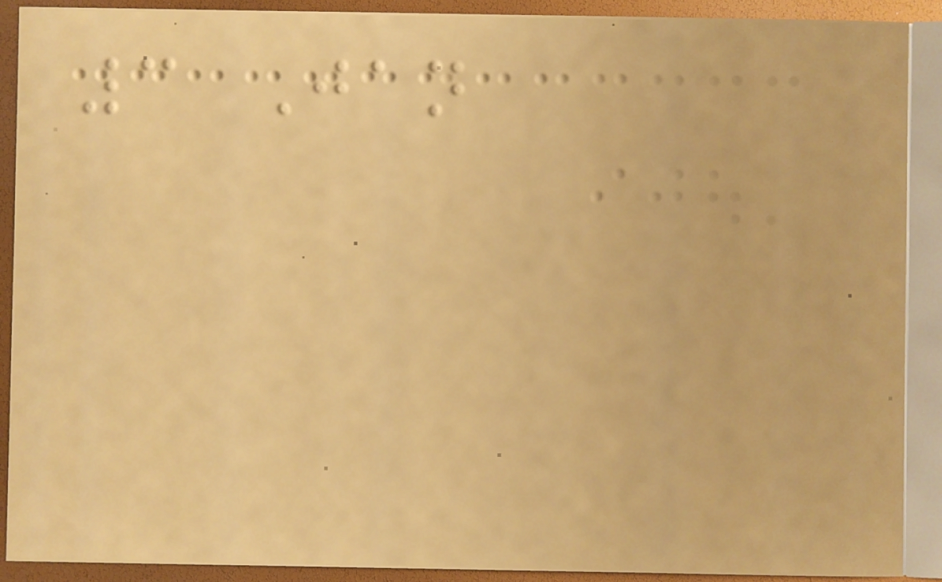3 Jan
